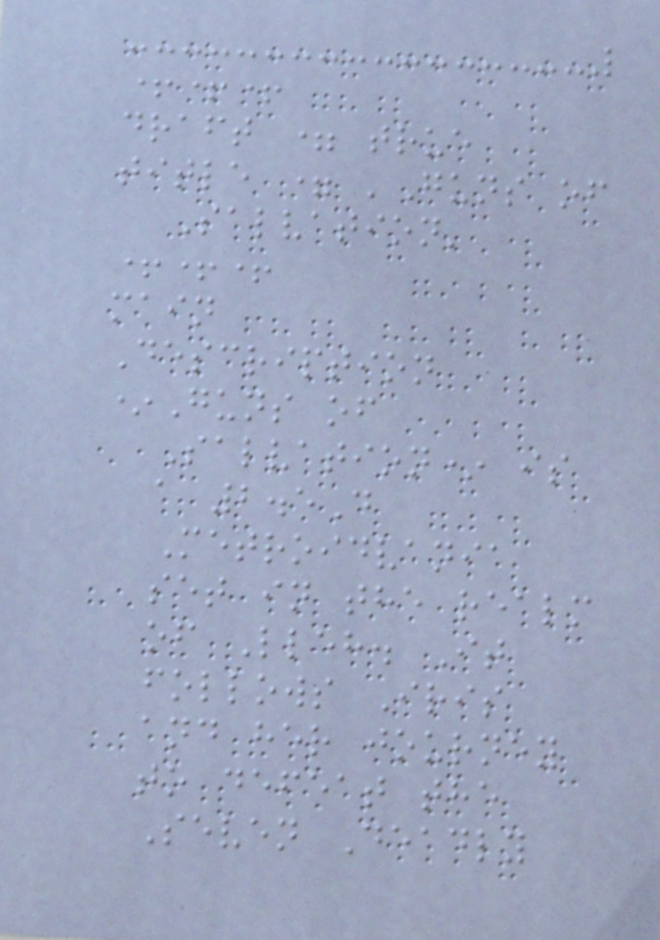+++
draft = true
title = 'Guns of
Salvation'
+++
main
Description
*Guns of
Salvation* is
a 2.5D
Metroidvania
set in the realm
of Lleh. It
follows Iris
and her journey
to defeat the
Seven Deadly
